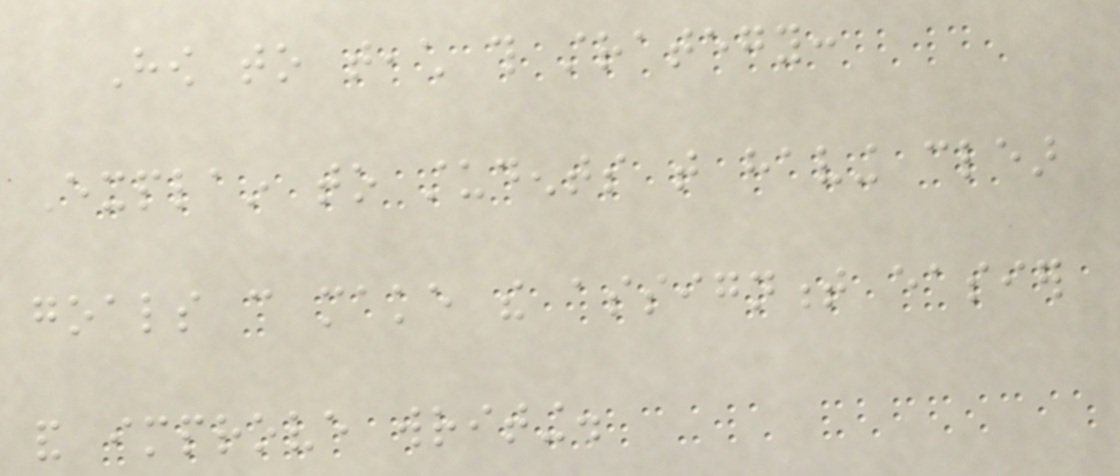How to teach this strategy:
Explain to students that having clear
goals can make the assignment easier
and improve writing.
